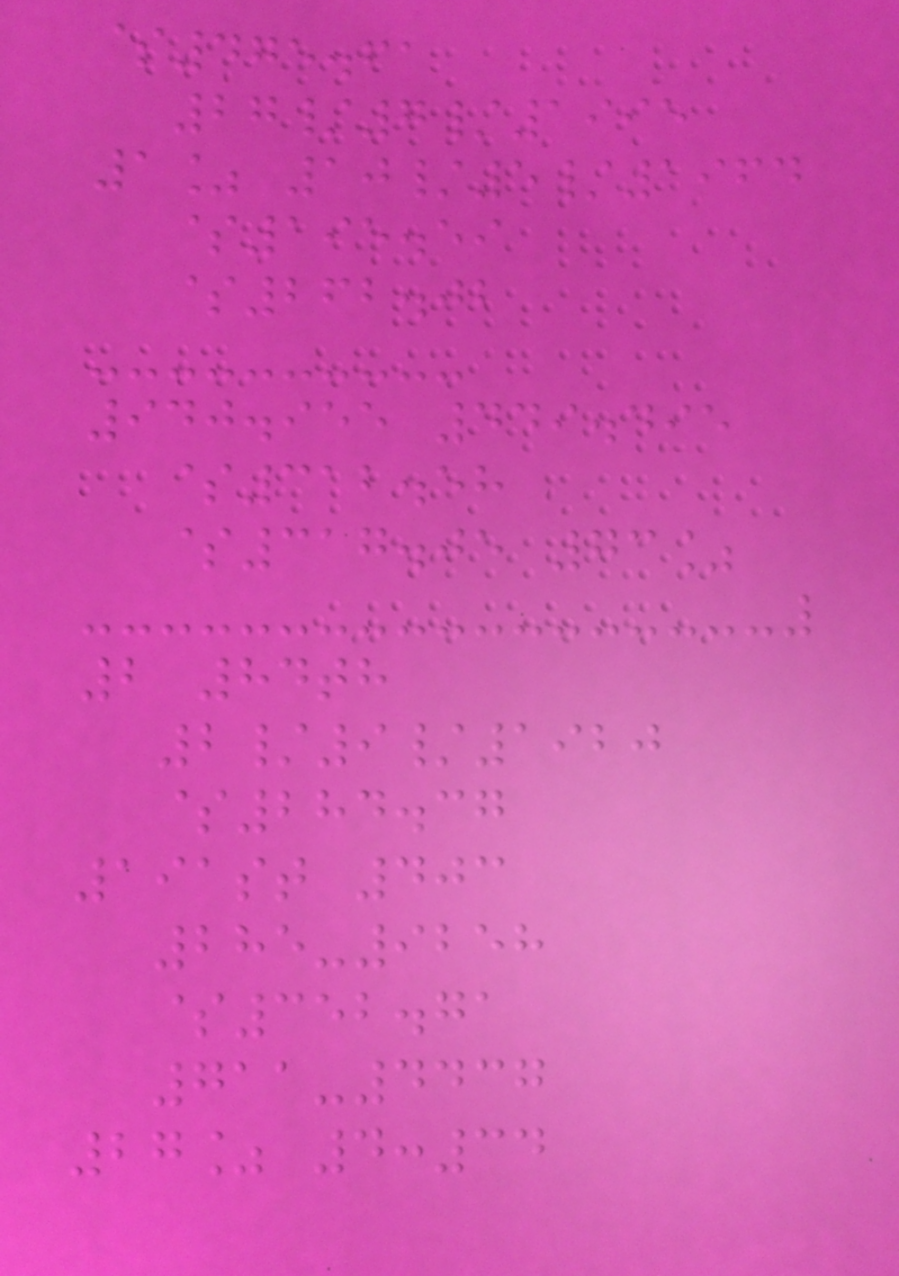$475.61
27/7/1995
1% 10/5/1964
$195.59
$262.02
940.955 449.495
$312.58
$317.05 73%
2 84th
2/9/1920
$284.37
191st 403
285-9258
$352.71
711-4437
27% 4:34
